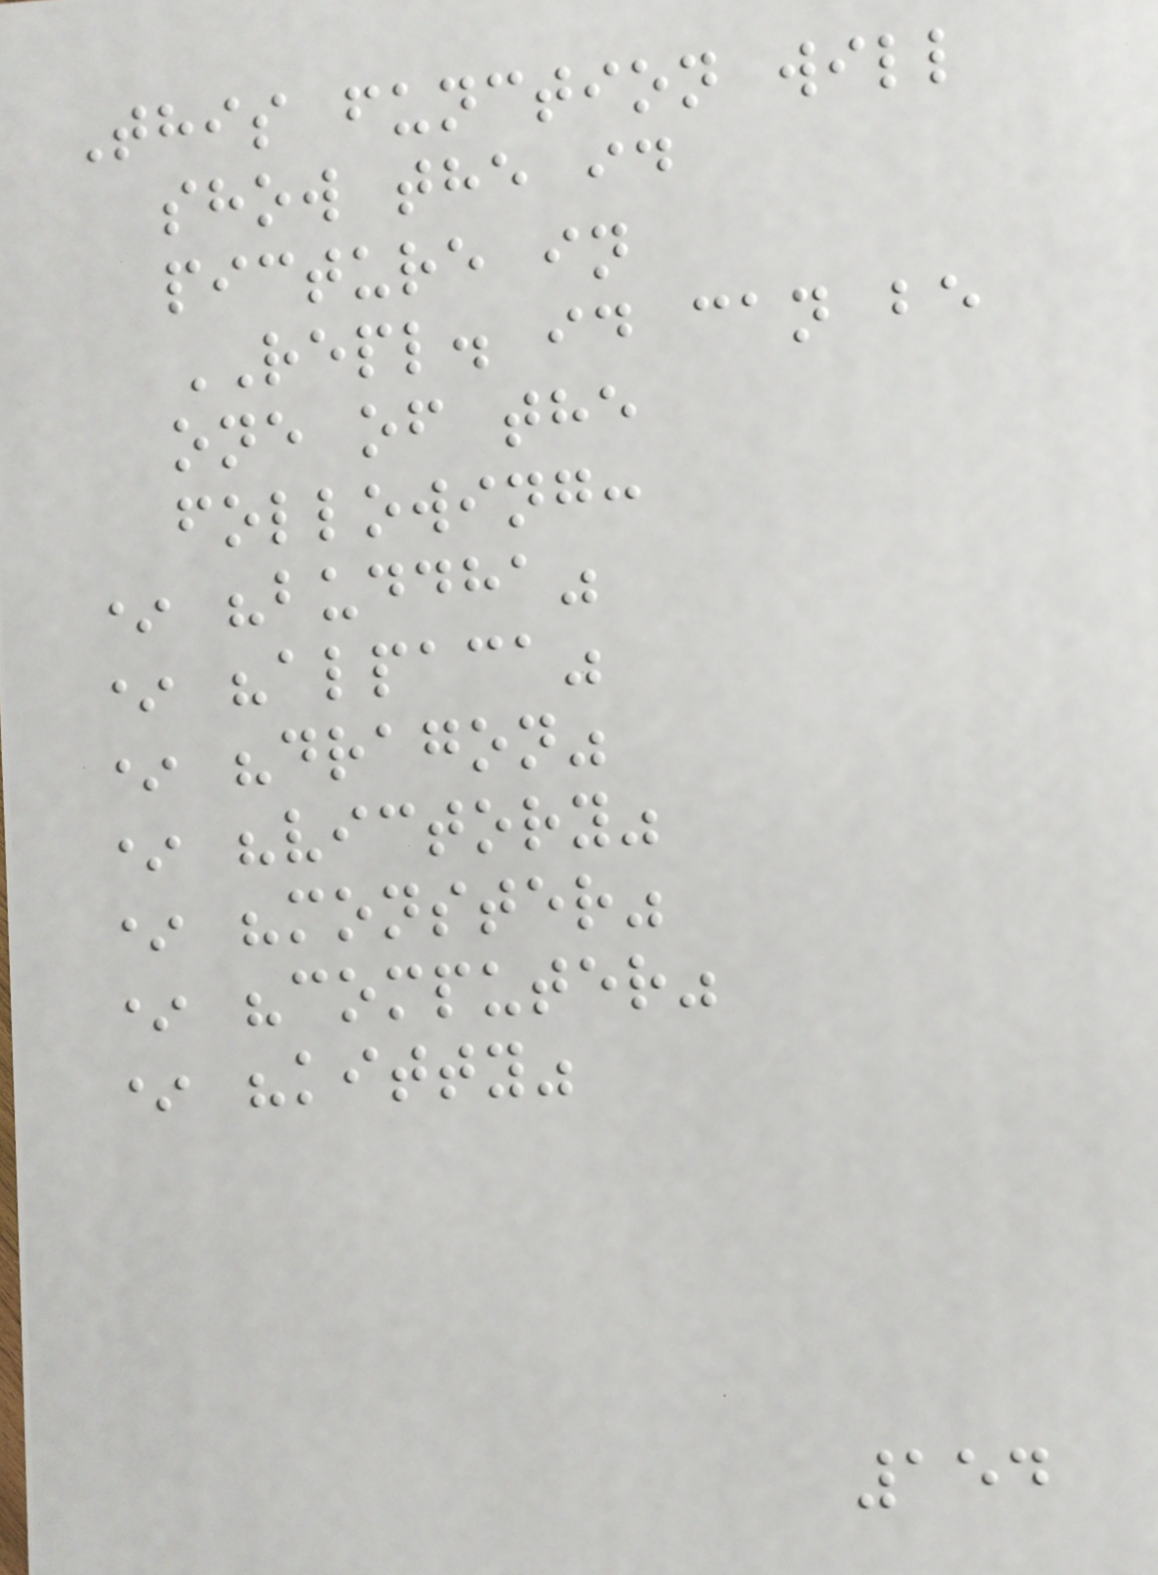This function will
show the id
picture in
REPL. id can be
one of the
following:
* "buddha"
* "alpaca"
* "dragon"
* "victory"
* "monster"
* "computer"
* "kitty"
154
